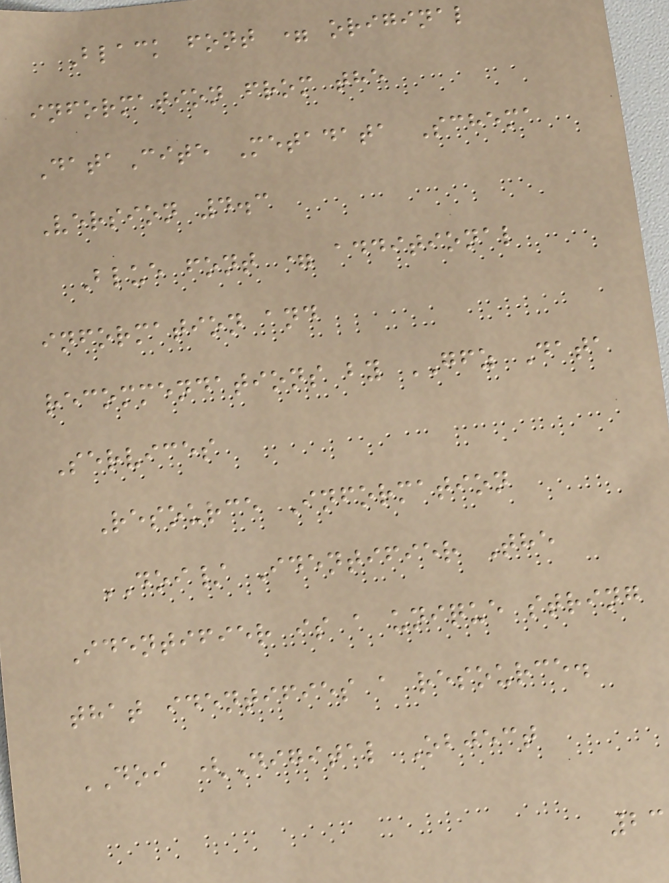Black font = original
information from the
DataCite Metadata Schema
Version 4.3
Blue font = additional
information and
recommendations by GFZ Data
Services
Resource Information
DOI/ Identifier The
Identifier is a unique string
that identifies a resource.
DOI (Digital Object
23
